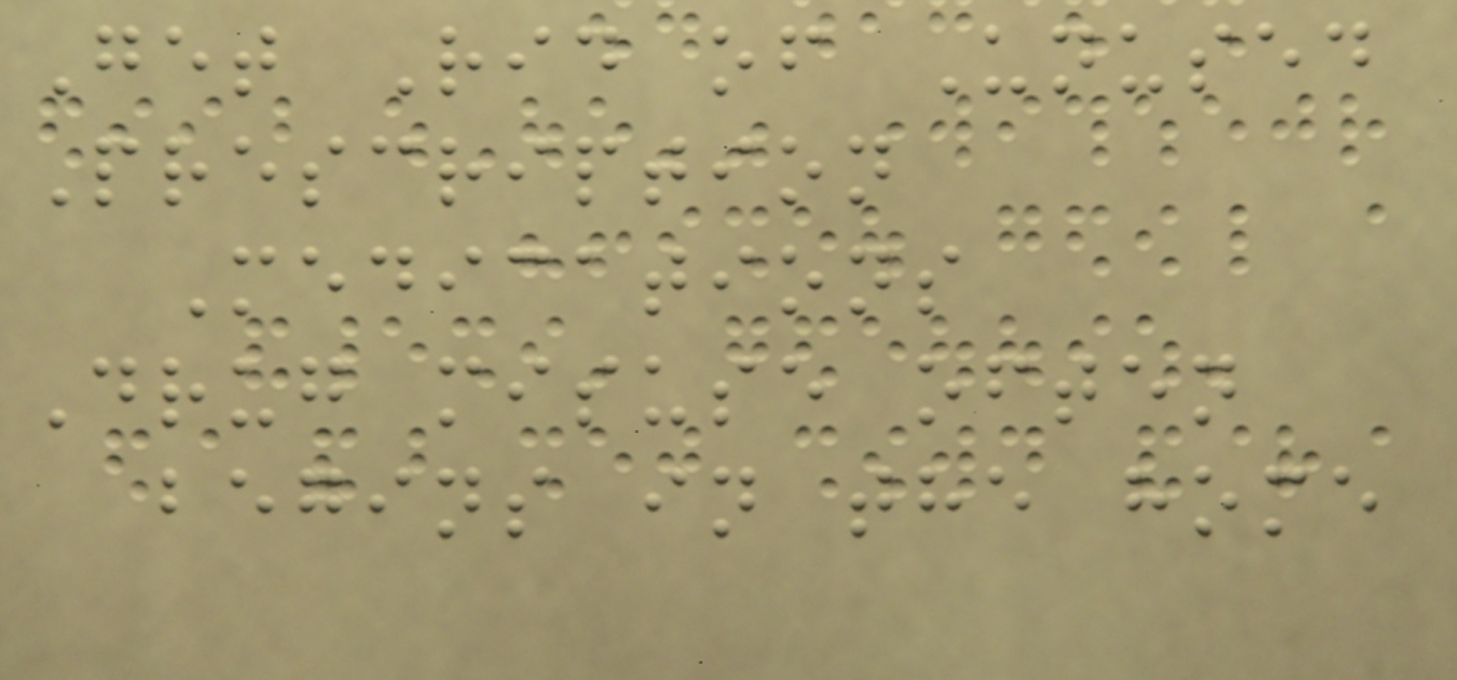Get Rid of Unused
Prescription
Medications
Drug misuse often
begins in the home
